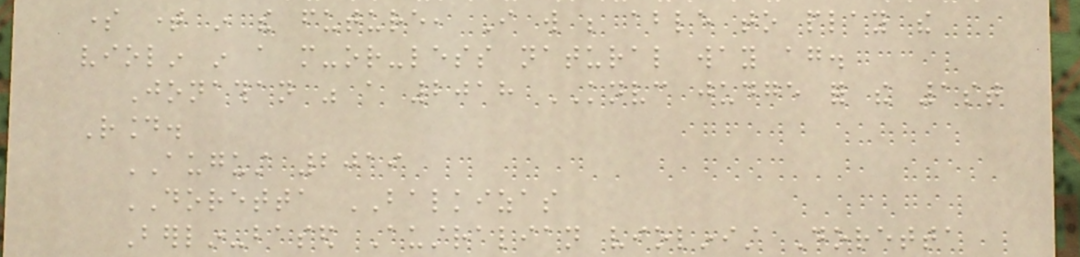some time in the future, I will be able to play the
violin in a more-or-less natural way again.
Jonathan was a 2018 KNVC judge for the 1st
Round.
AUGUST 2019
DORETTA BALKIZAS
Berlin-based Australian violinist Doretta
